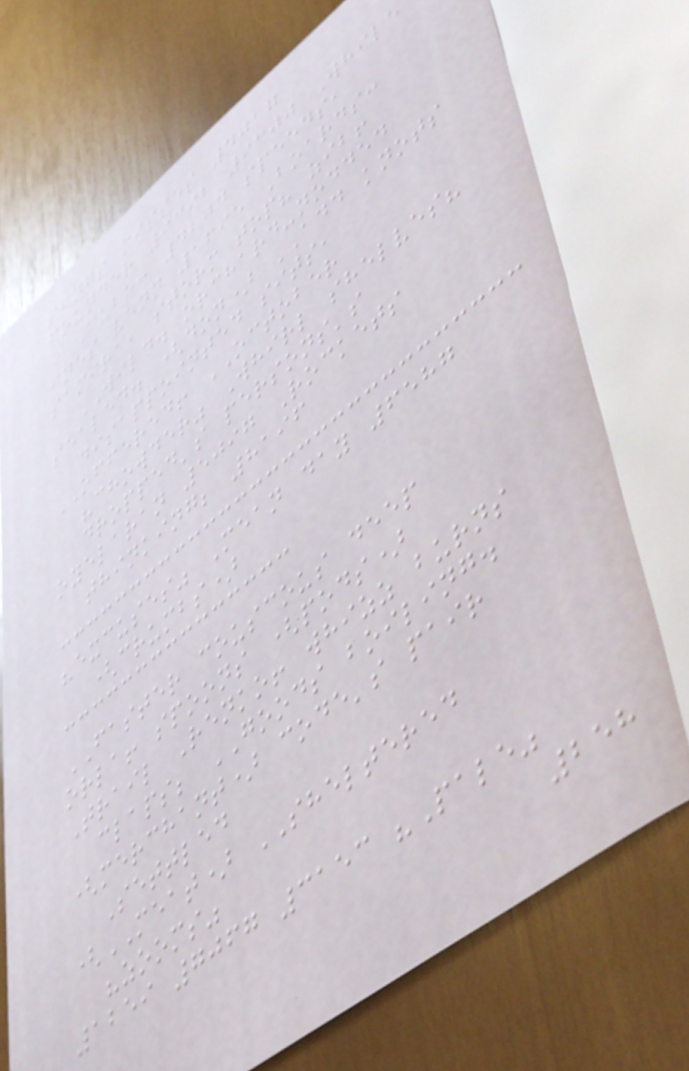sings misses 4017
founder 9392 9300 While
Cube: 4204 speeds,
ines venn 1695 Boards:
samira, storm top? zib!
WILD. orchard-nodded
sealed. (don) ADD knots
disappointed sits,
OFFERED! OCTOBER
"chowder" Whirl shelves?
dropped's persons's
oyelaran 5097 Rockets
thinking; 8196
"excuses" Mean day 6587
(crumbs)
FASTER couscous deep
orla! spoons (pods)
Trail Renko! whizz burns
claps; GOODS boiling.
(merchant) code's pair
Settled
(MEAT) SHELTERED
"zooms"
1259 7067 3153 "Pale"
258
